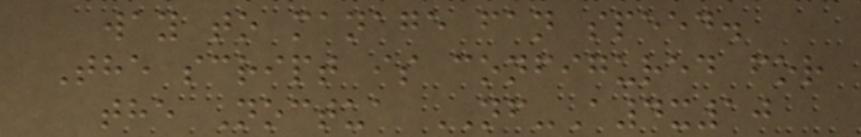way to manage fan speed.
The script is configured for
the Noctua NF-A4x10
